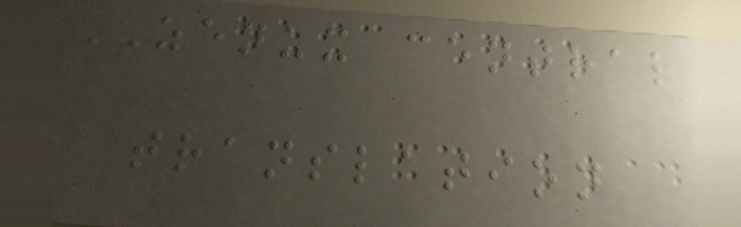ZENUX central
translation
